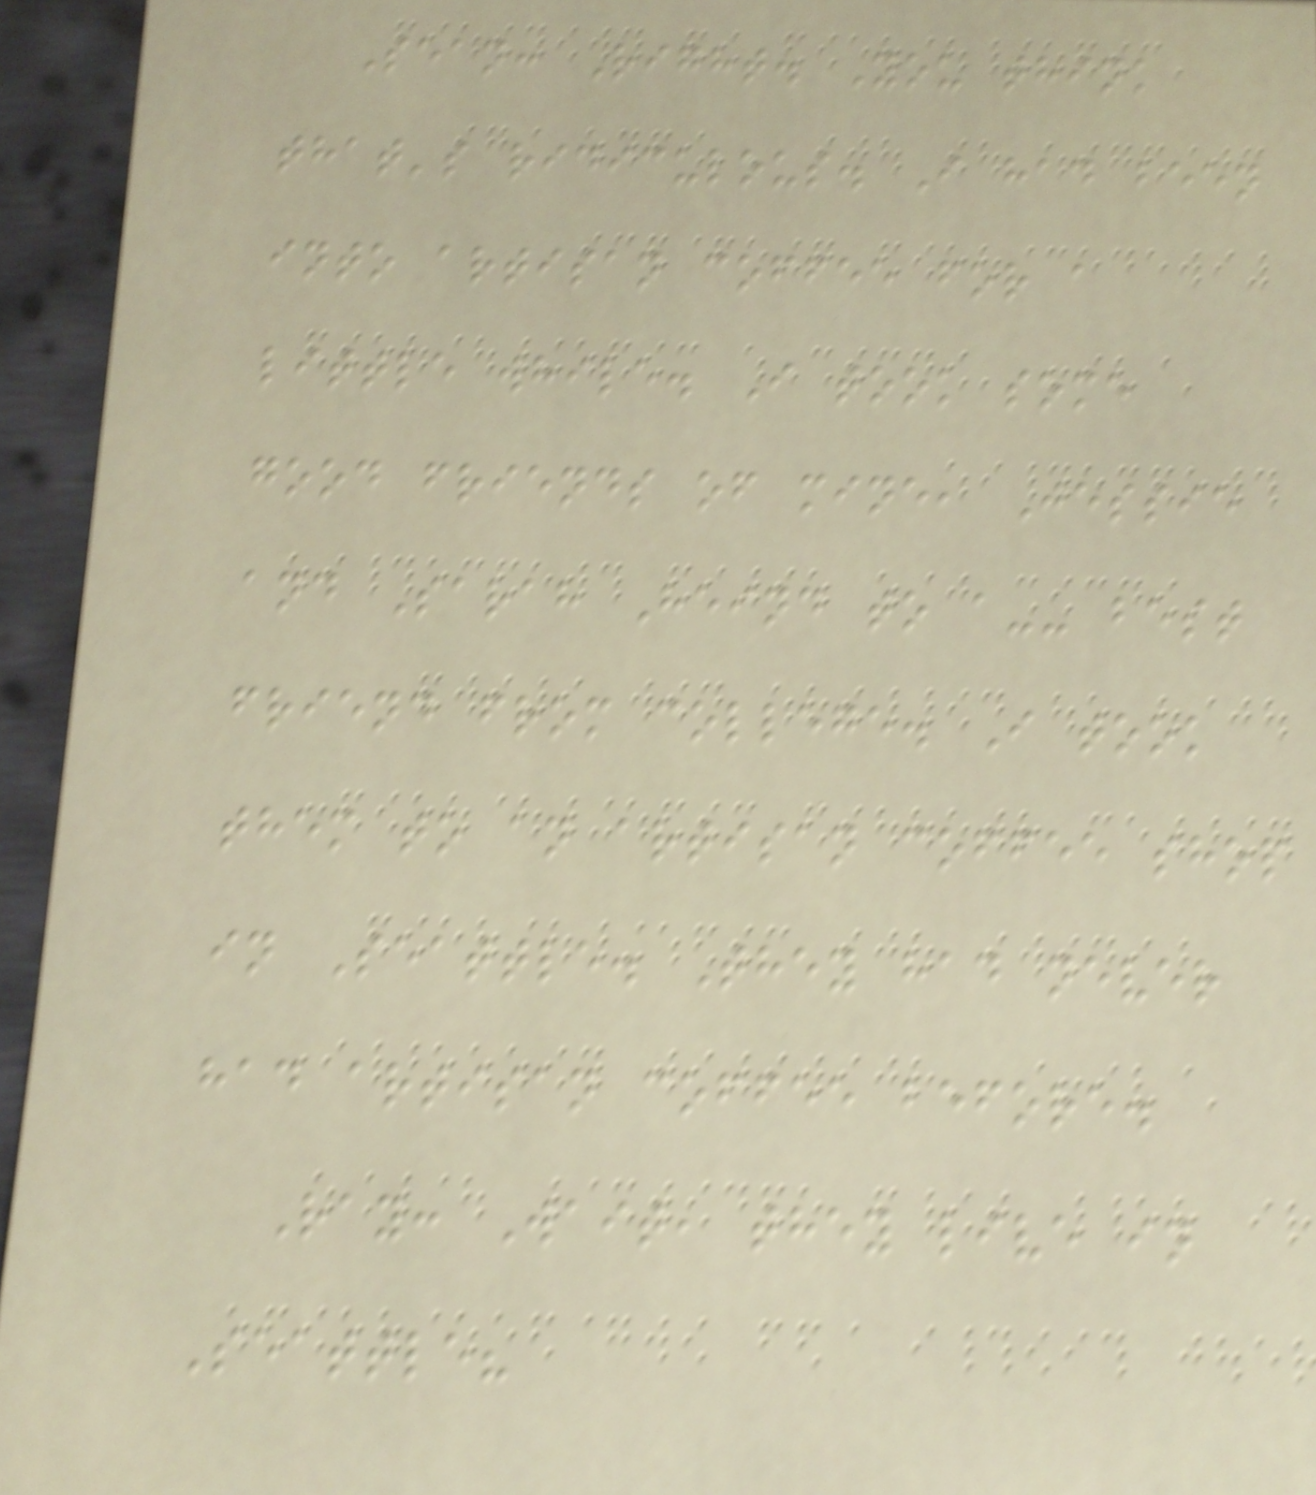Sean: Right. You think
that's ridiculous. I had been
into artisan coffee for a
little while. I took some
good friends of mine, Jessie
and Sarah Heind to a-- best
friend from college. I took
them to an artisan coffee shop
in Seattle. They had never
had artisan coffee before.
Ray: Wait, they live in
Seattle?
